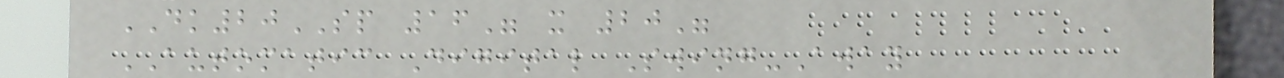DK20SP 16" x 20"
AUTOMATIC Digital Swing-Away
